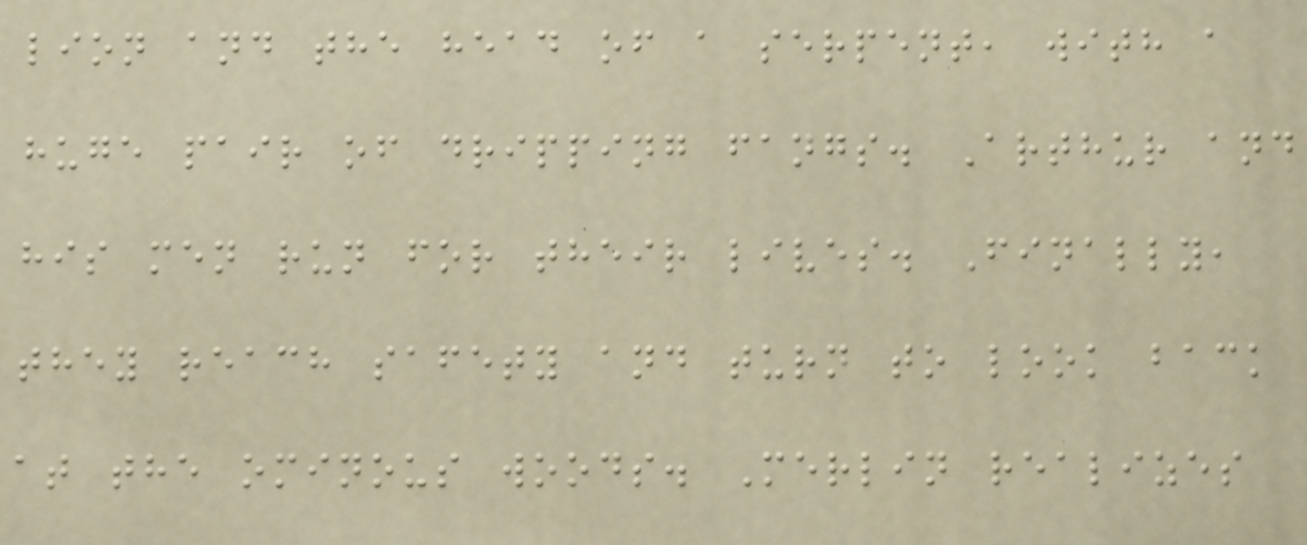lion and the head of a serpent, with a
huge pair of dripping fangs. Arthur and
his men run for their lives. Finally,
they reach safety and turn to look back
at the ominous woods. Merlin realizes
